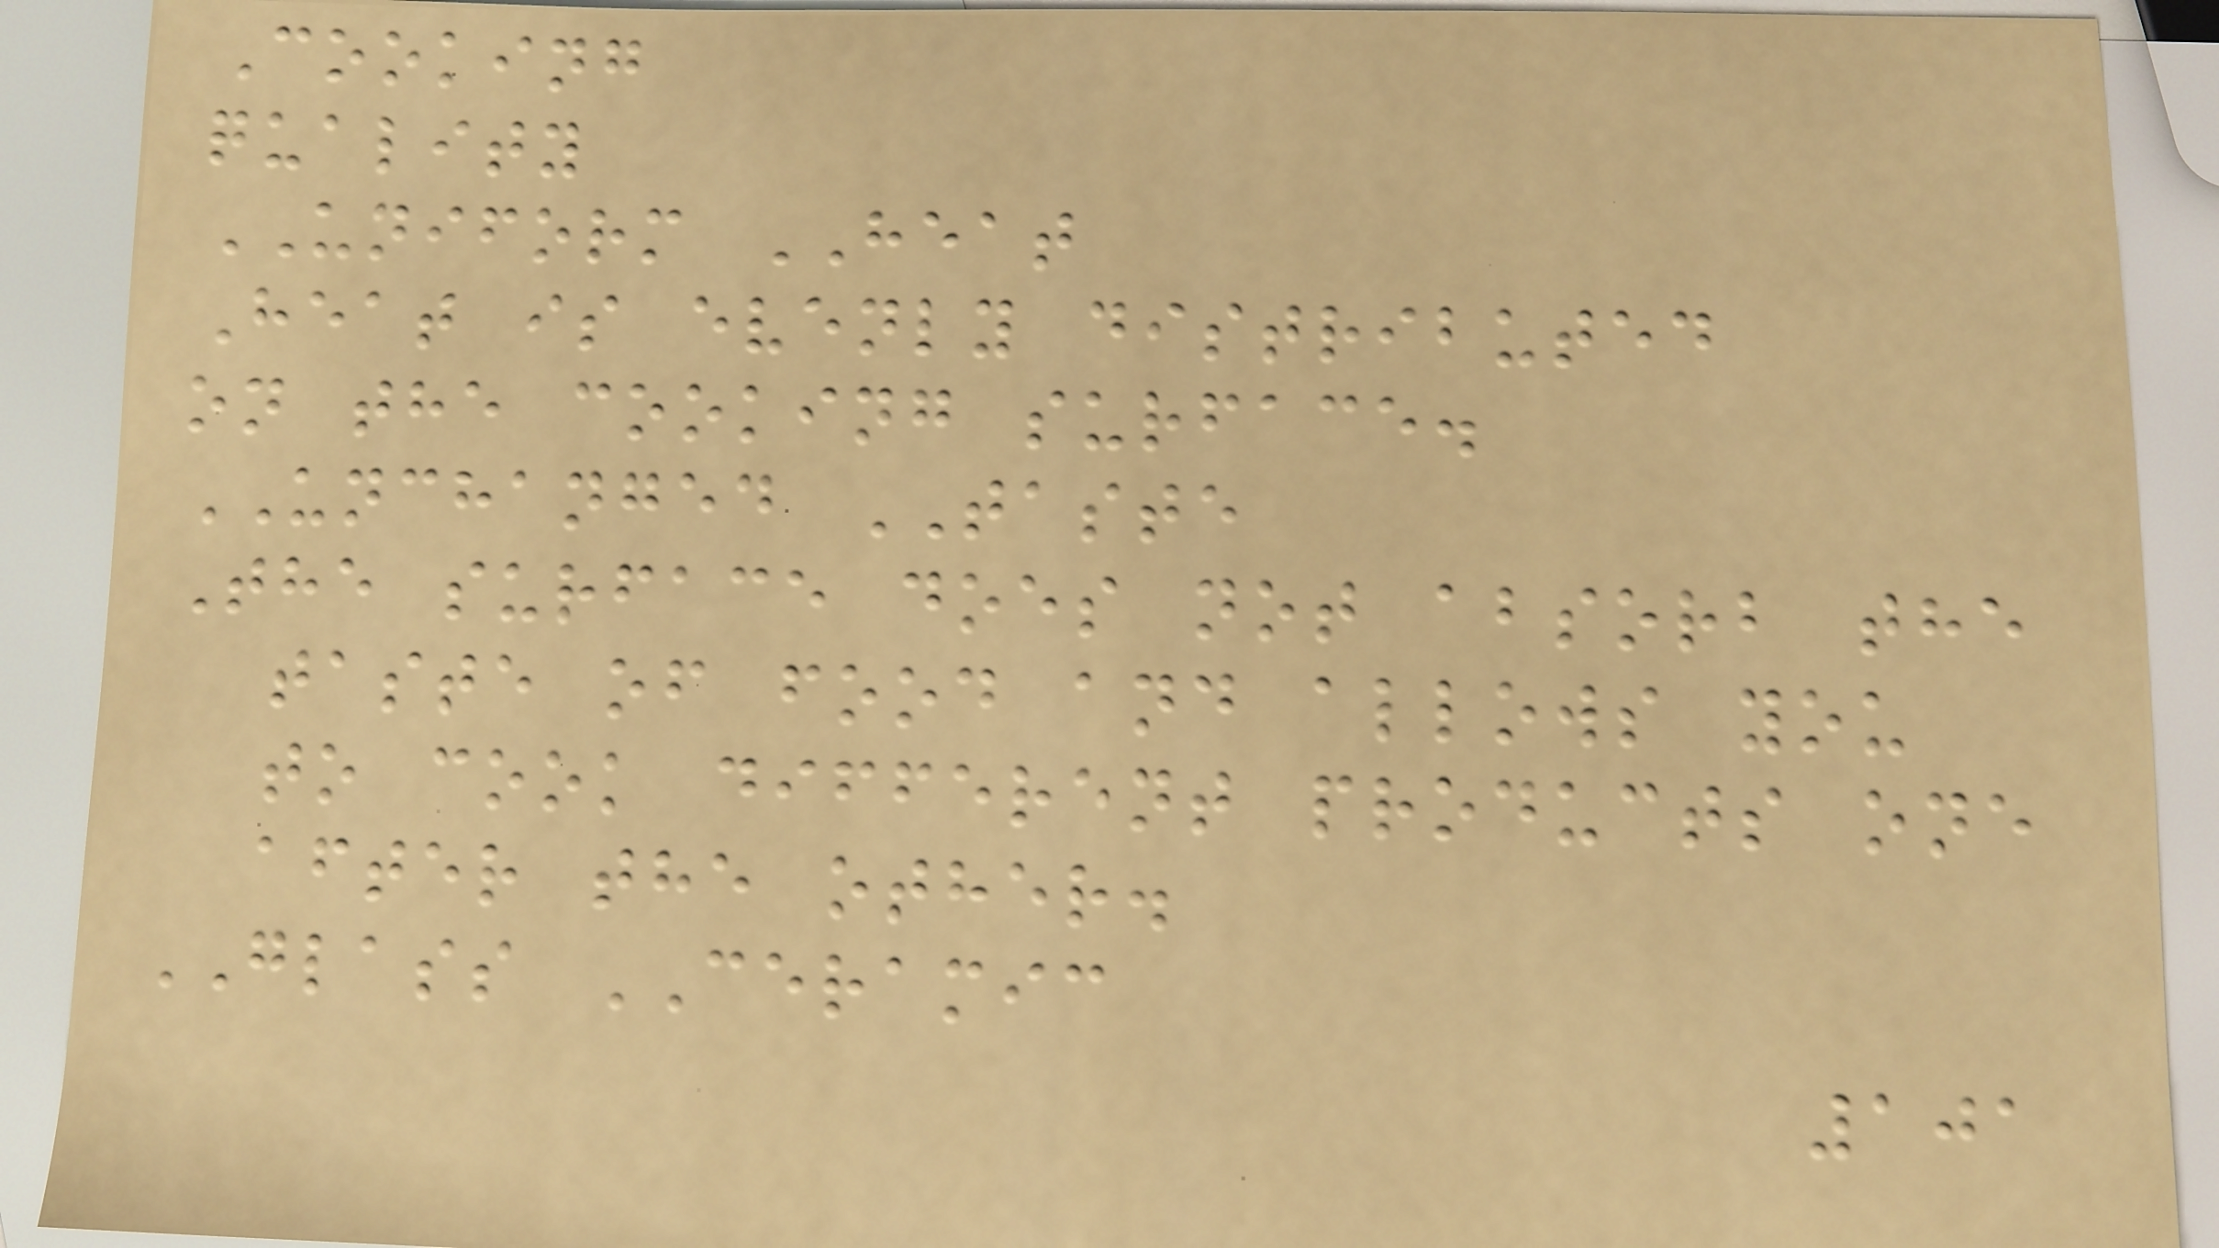Cooking
quality
UNIFORM HEAT
Heat is evenly distributed
on the cooking surface.
UNCHANGED TASTE
The surface does not absorb the
taste of food and allows you
to cook different products one
after the other.
GLASS CERAMIC
101
